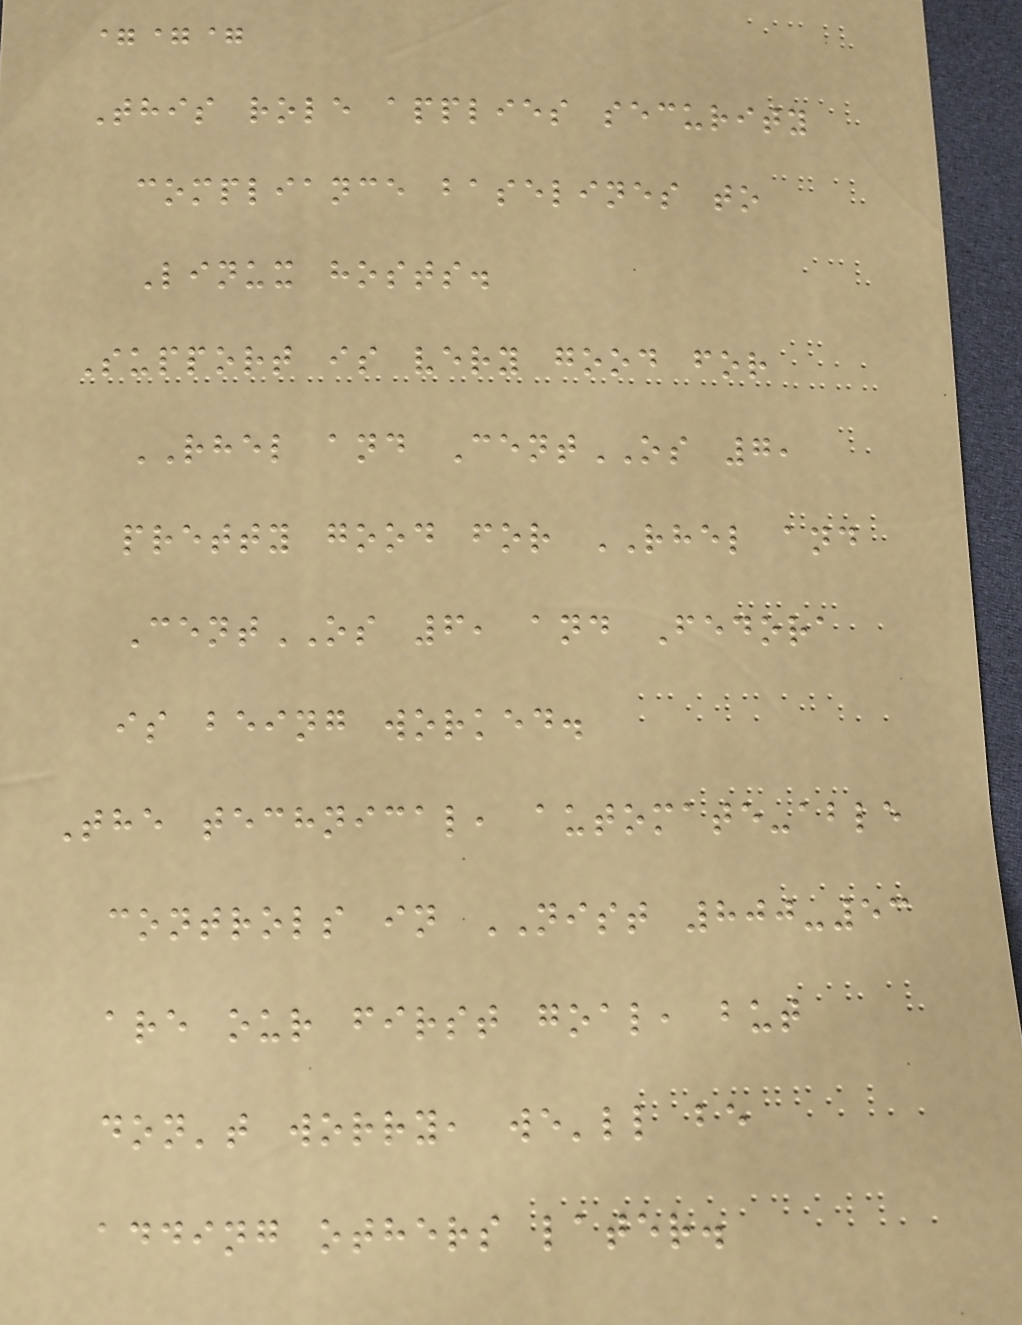===
This role applies security
compliance baselines to
Linux hosts.
Support is very good for
RHEL and CentOS 7,
pretty good for RHEL and
CentOS 6, and Fedora
is being worked.
The technical, automate-able
controls in NIST 800-53
are our first goal, but
don't worry, we'll be
adding others later.
